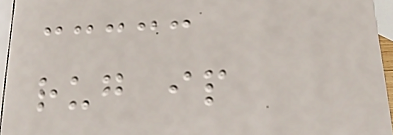rug ip
